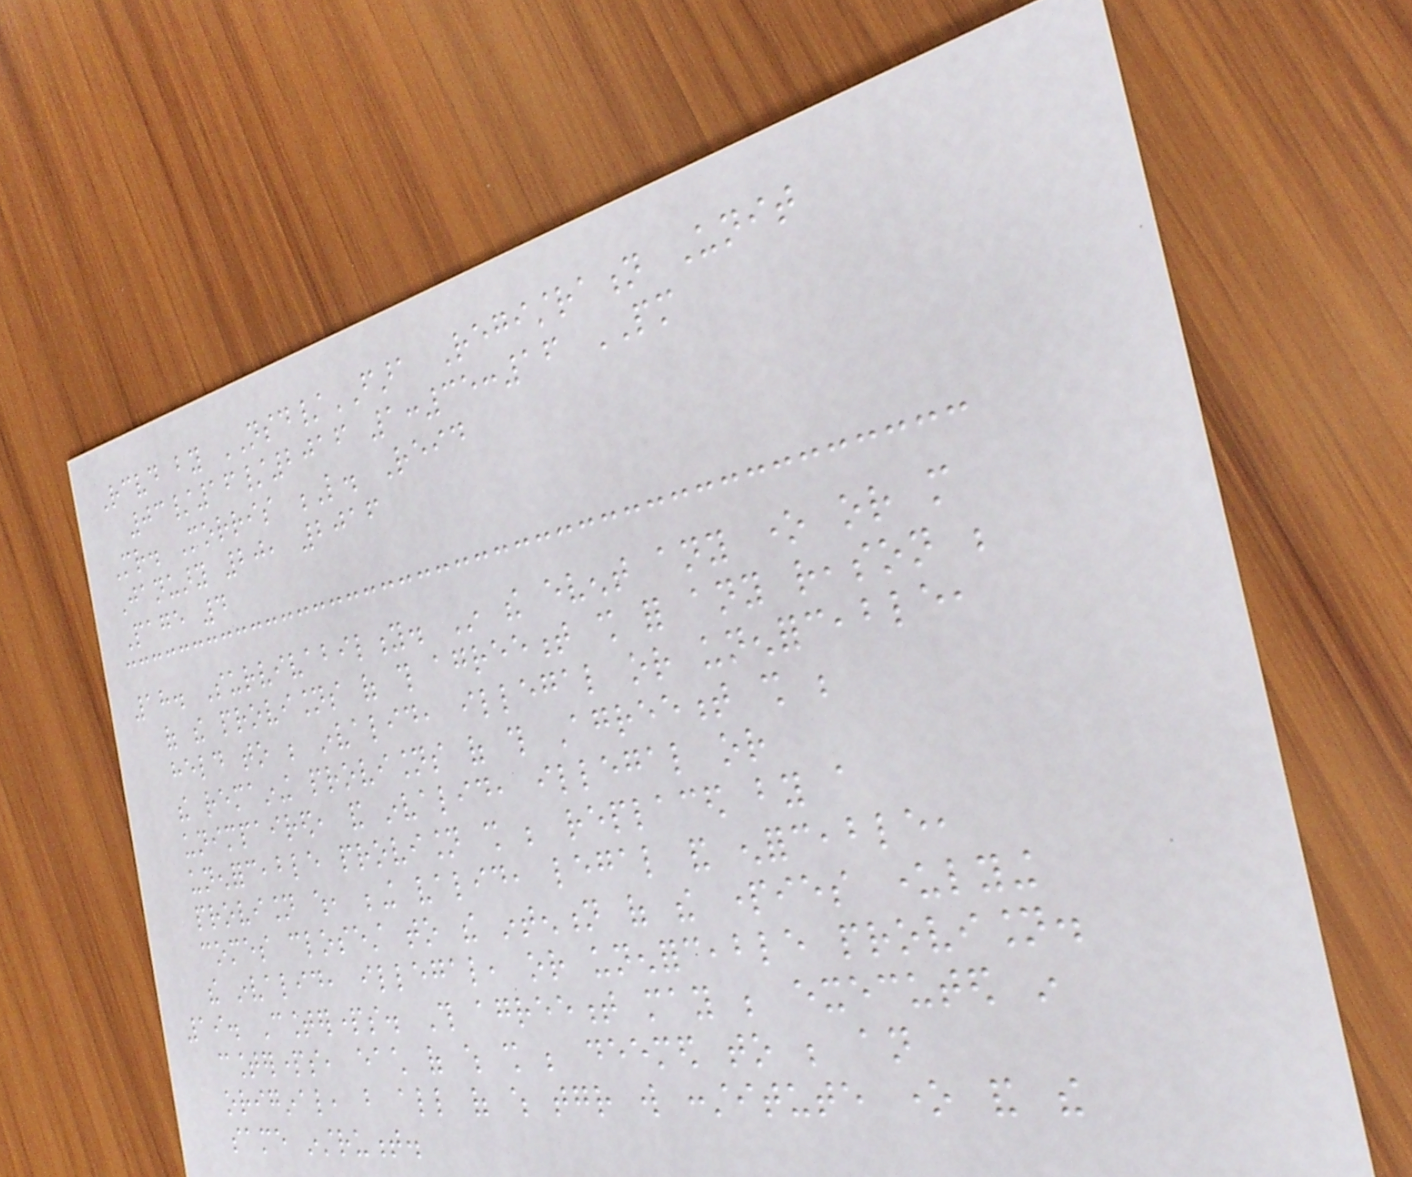Received by NSD/FARA Registration Unit
03/16/2016 1:35:16 PM
Mr. Morris L. Reid
January 20, 2016
Page 4
18. Survivability. In the event any one or more
of the provisions of this agreement shall for any reason be
held to be invalid, illegal or unenforceable,
the remaining provisions of this Agreement shall be
unimpaired, and invalid, illegal or
unenforceable provision shall be replaced by a
provision which, being valid, legal and enforceable,
comes closest to the intention of the parties underlying
the invalid, illegal, or unenforceable provision.
19. Counterparts. This agreement may be executed in
counterparts, each of which shall be deemed to be an
original, but all of which together will constitute one and the
same instrument.
